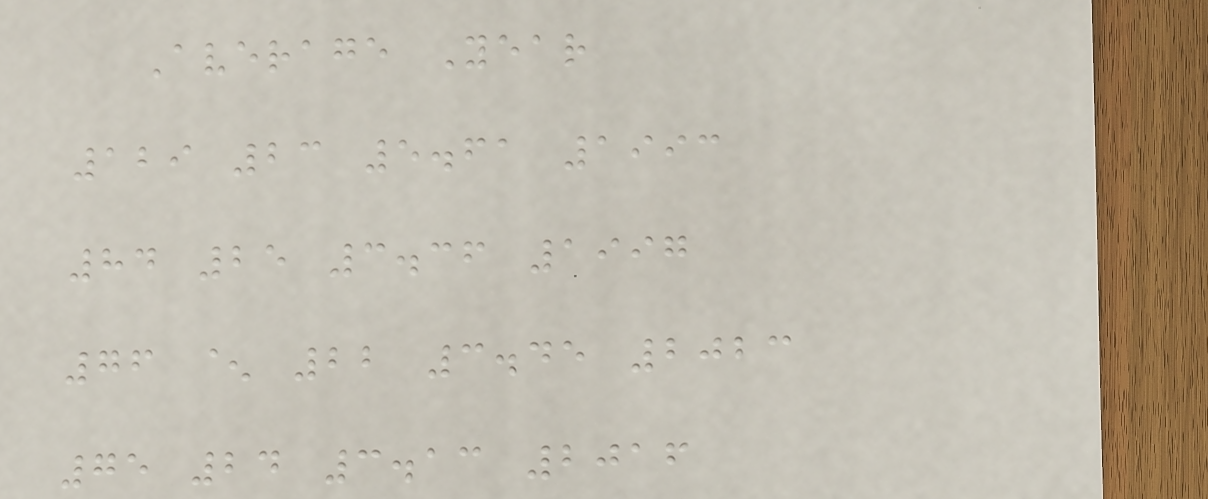Average Year
129 23 5.61 1993
84 25 3.36 1997
76 ^ 22 3.45 2023
75 24 3.13 2016
